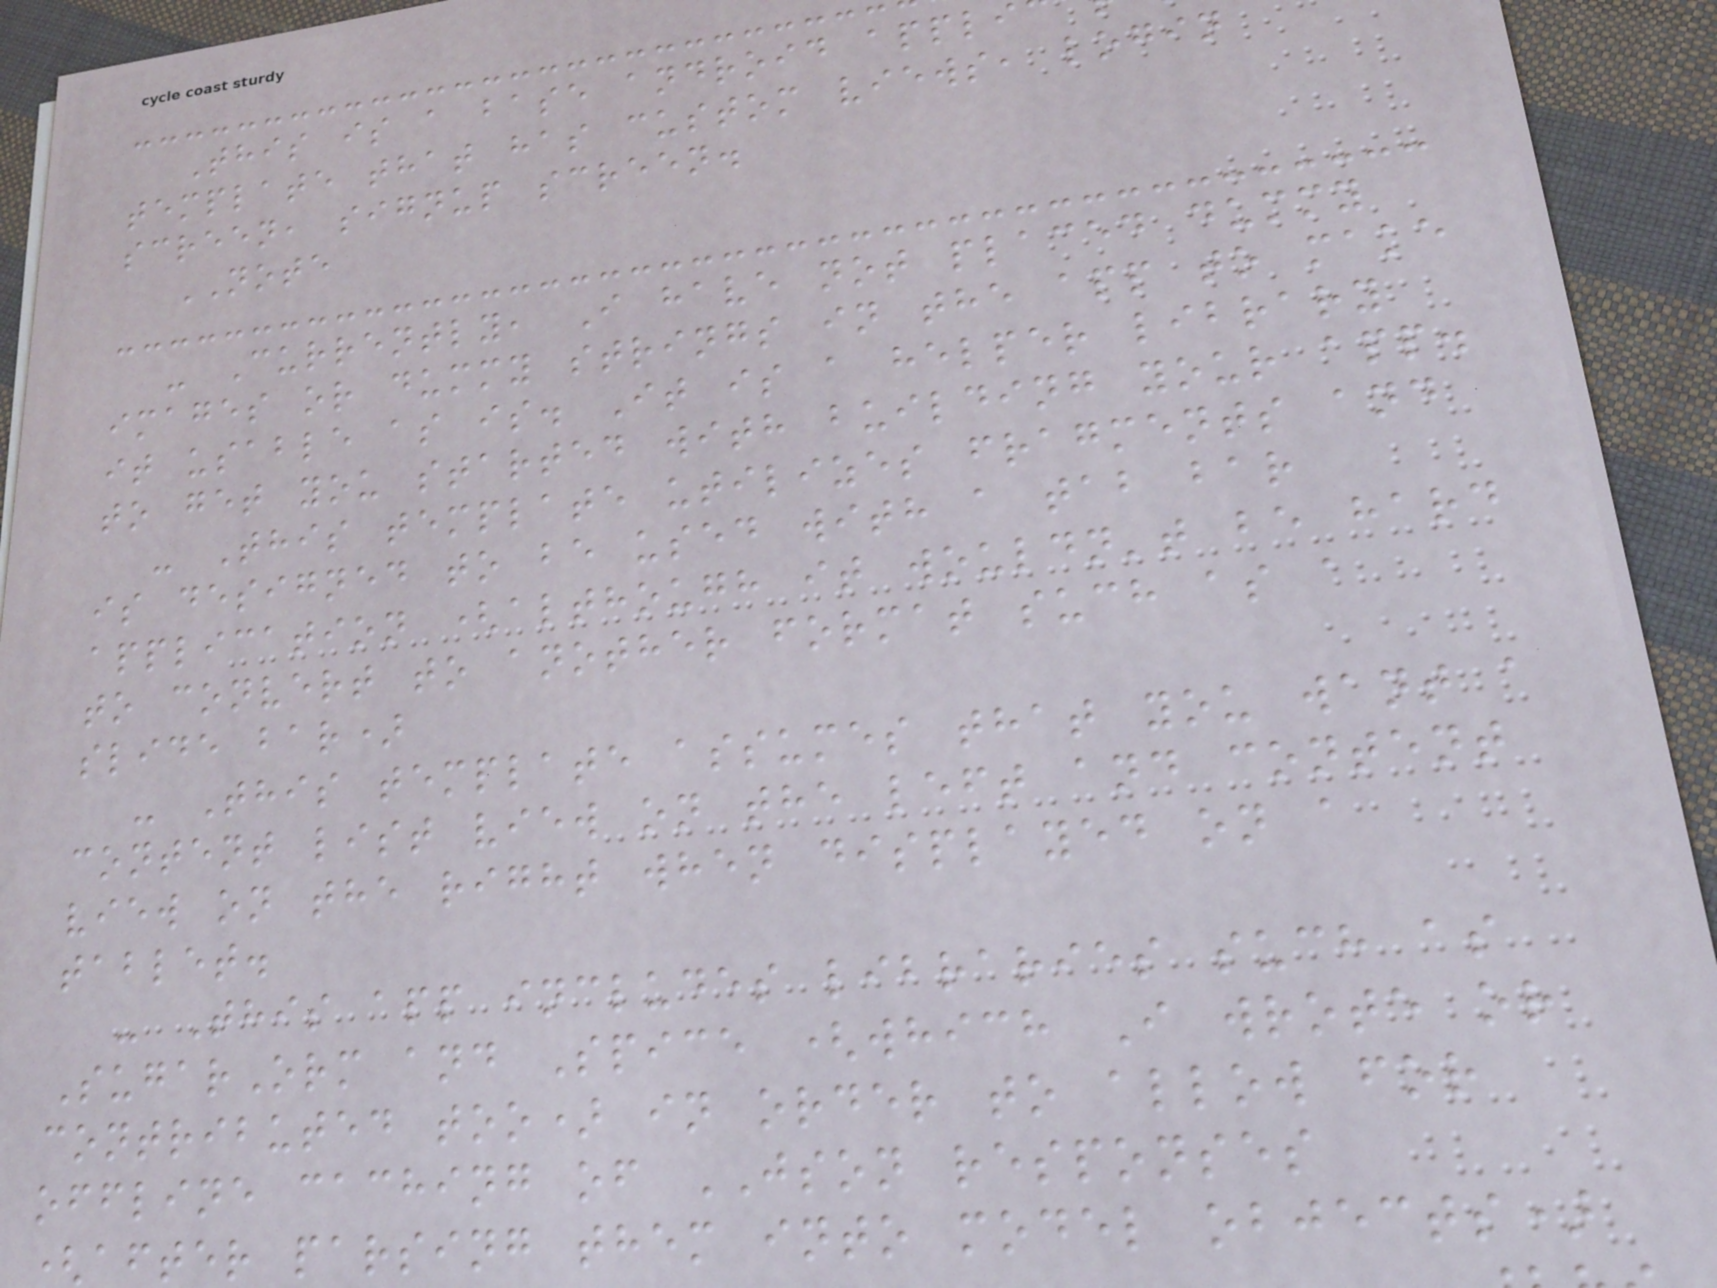This is a base android appli
template that has custom views, login
screen, signup screen.
NOTE
- Currently, I have not placed dummy
images or dummy strings in the app to make
it usable as is. It is a helper library
to get you started with building your app.
- This template utilizes fragments and
is designed to be used with a tab bar
application (although it wouldn't be hard
to convert to another format such as a
slide bar)
- This template assumes that you want a
content list view on the left and content
view on the right when displayed on a
tablet.
- This app includes libraries such as
SugarOrm and Spice (which I wrote or
contributed too) in order to allow for
offline caching of JSON responses
(after parsing them into model objects)
